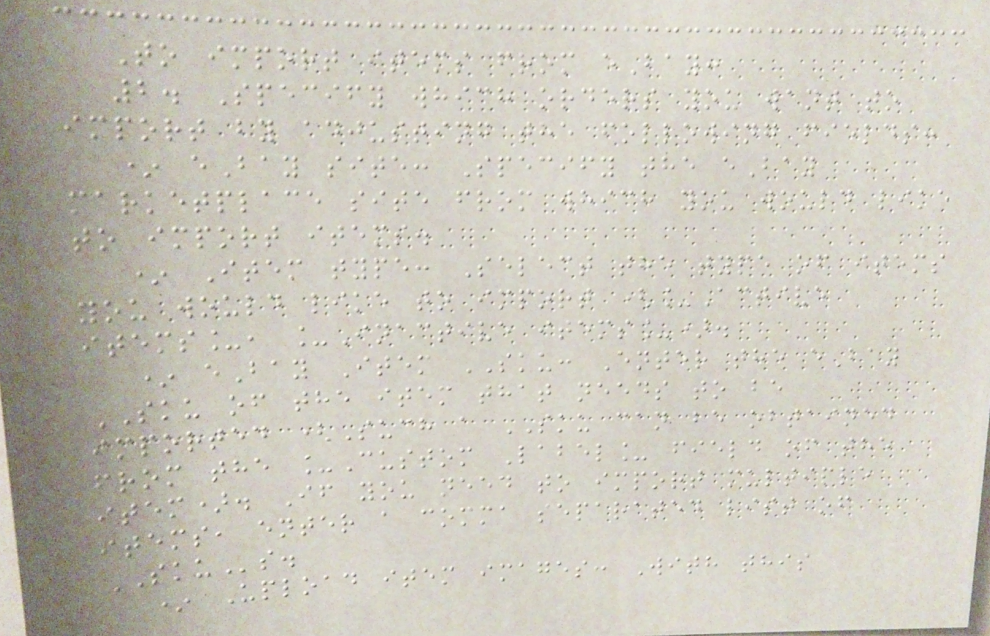To import items from eBay:
2. Specify which orders you want to
import by adjusting the following fields:
* eBay site: Specify the eBay
marketplace site from which you would like
to import items.
* Item type: Select the type of items
you would like to import (_Active
items_, _Inactive items_).
* eBay Item SKU: Enter the eBay
SKU of the item that needs to be
imported (Such a SKU can be obtained
from the _Custom Label_ field of the
item). If you need to import multiple
items, enter a comma separated list of
SKUs.
* Upload item images: With this
